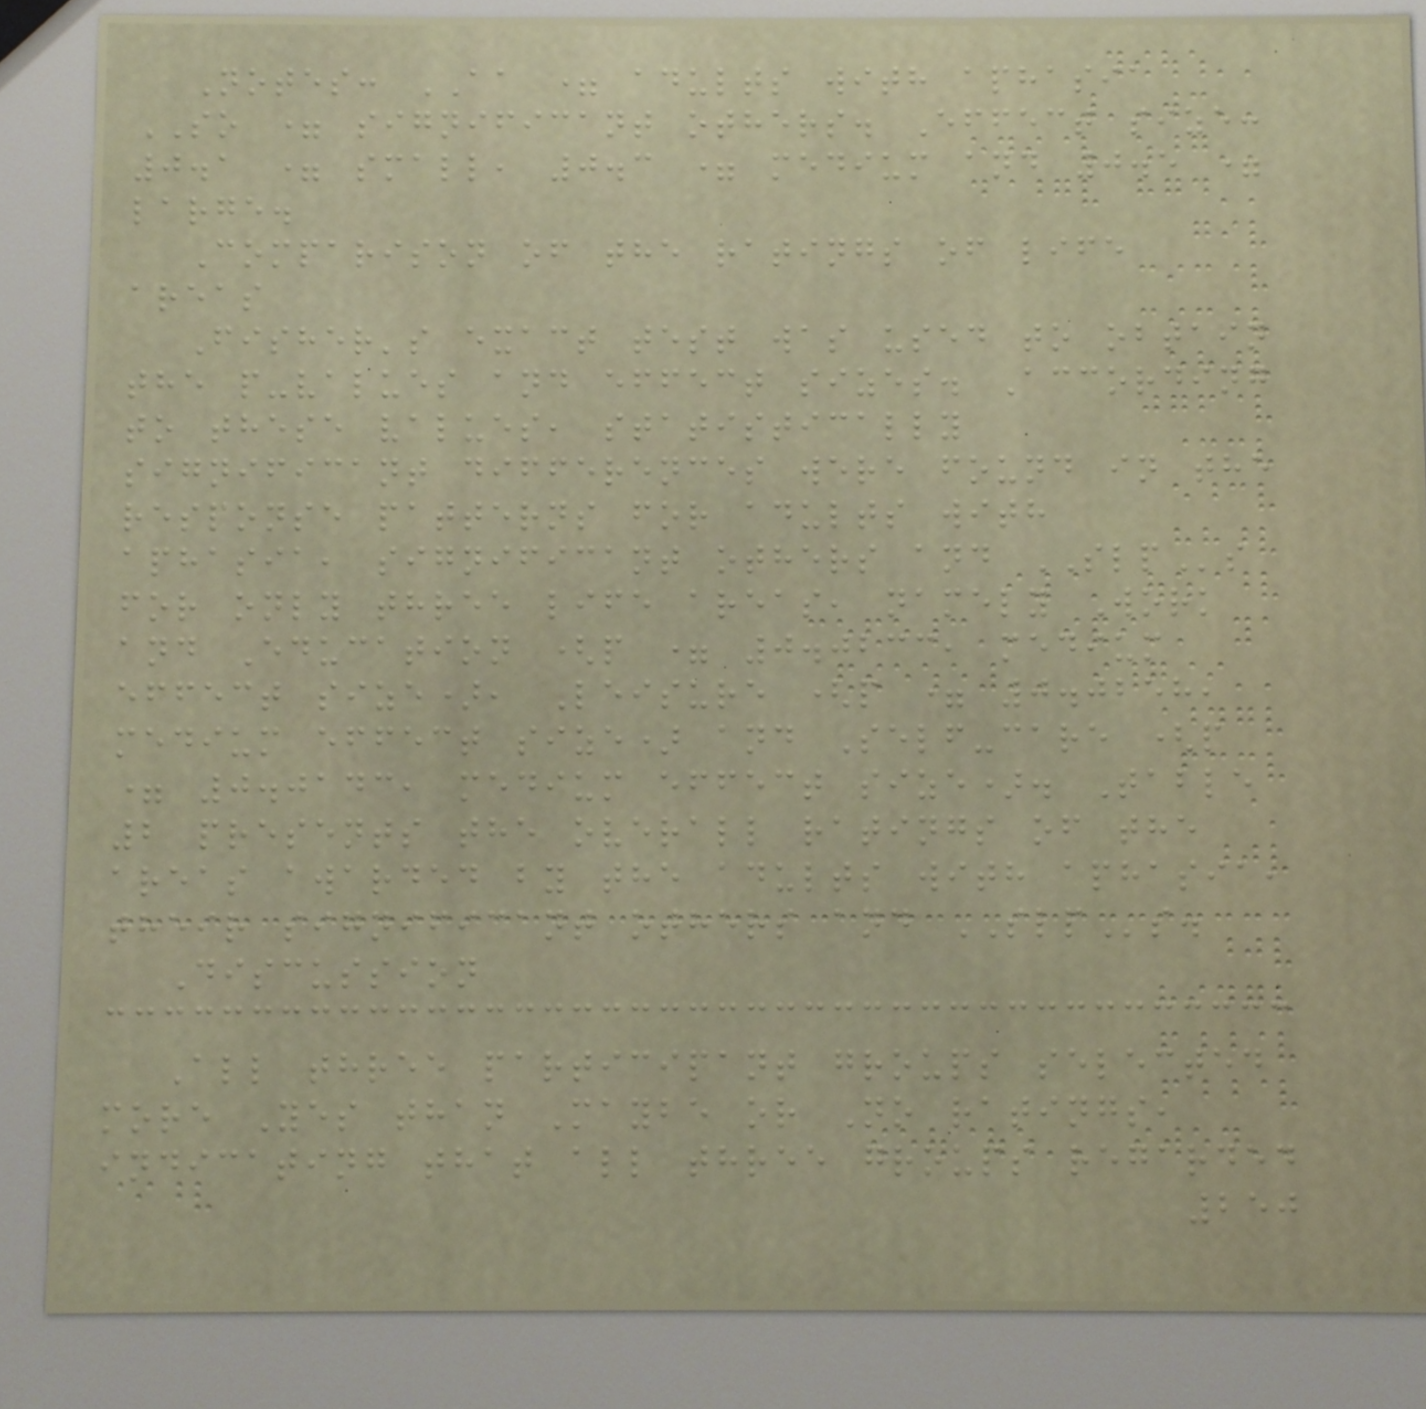Notes: AA = adults with aphasia
SO = significant others. Effect size:
0.1 = small, 0.3 = medium and 0.5 =
large.
Comparison of the ratings of life
areas
Fisher's exact test was used to obtain
the p-values and effect sizes. According
to these values, statistically
significant differences were found in the
response patterns for adults with
aphasia, significant others and SLPs
for only three life areas, namely Work
and Education (p = 0.0233, medium
effect size), Leisure (p = 0.0258,
medium effect size) and Self-care (p
= 0.0143, medium effect size). Table
2 presents the overall ratings of the
areas awarded by the adults with aphasia,
their significant others and SLPs.
Discussion
All three participant groups selected
more Yes than Maybe or No ratings,
indicating that all three groups regarded
250
